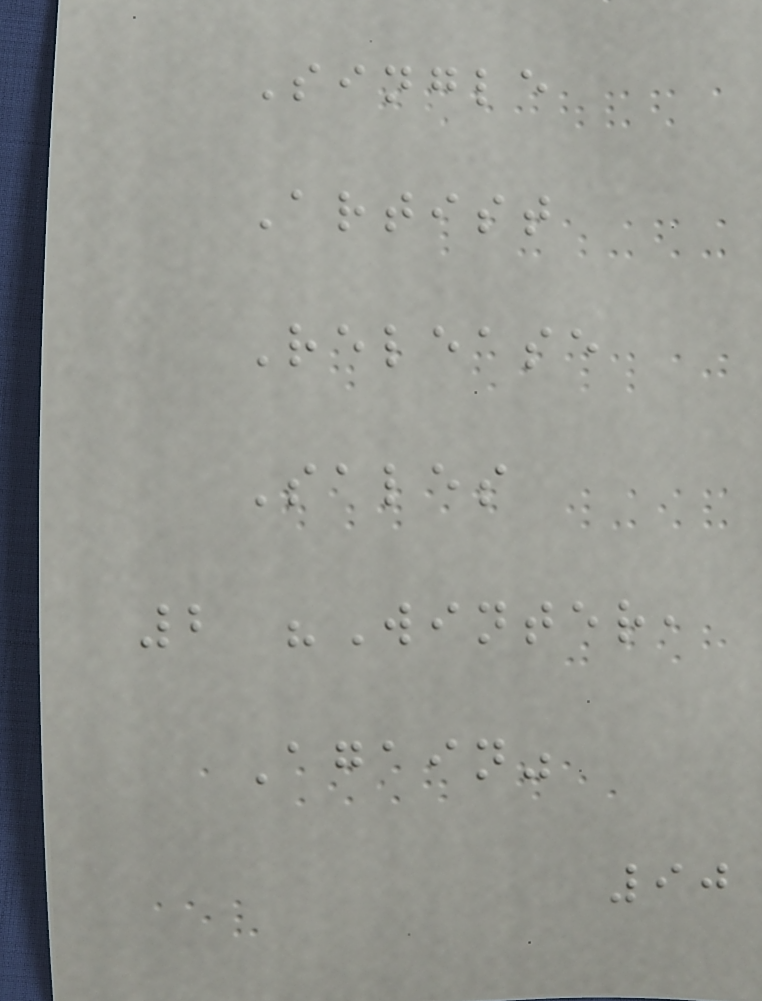Single
Artist
Release
Sales
2 "Winter,
Again"
90
